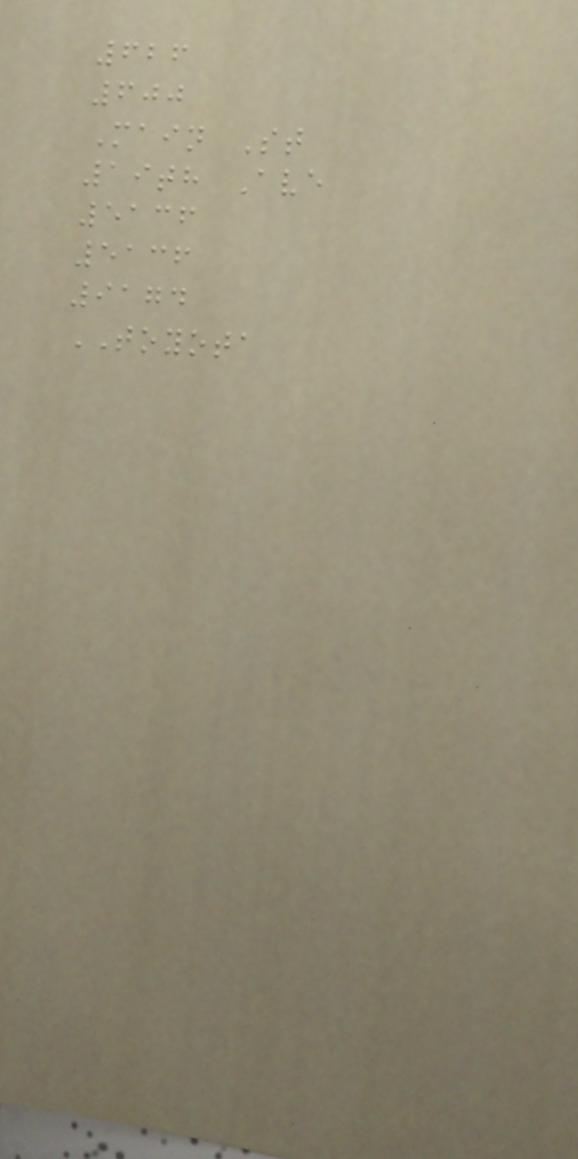626
600
Main St
19th Ave
5136
5136
9174
TOYOTA
